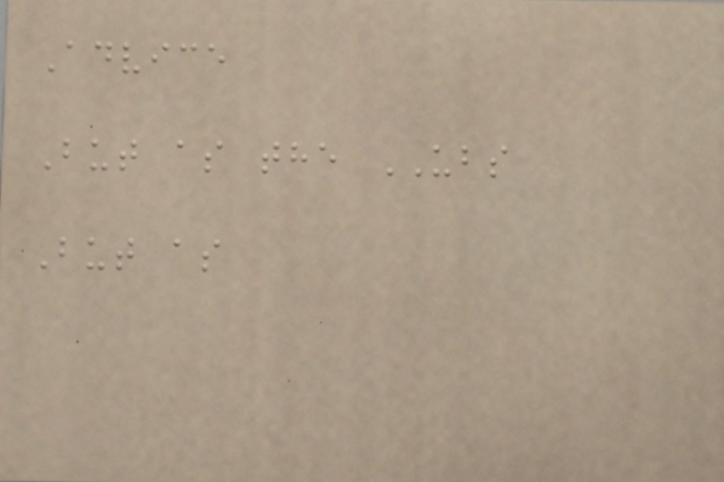Advice
But as the UBS
But as
